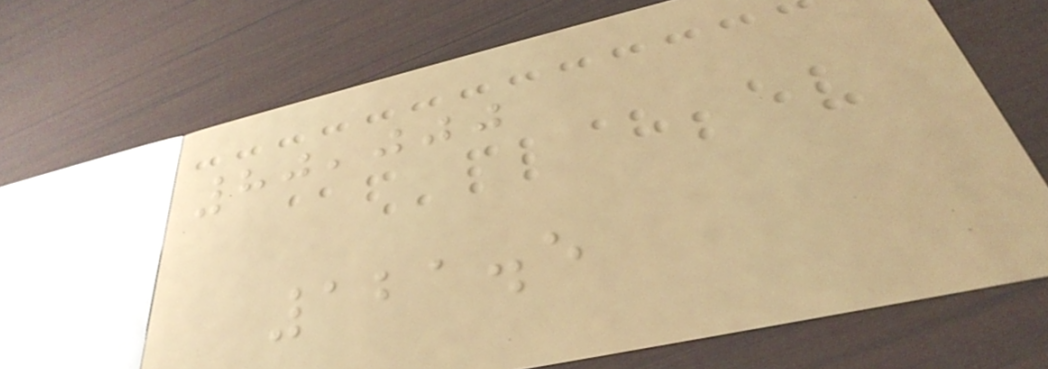80,000
121.5
